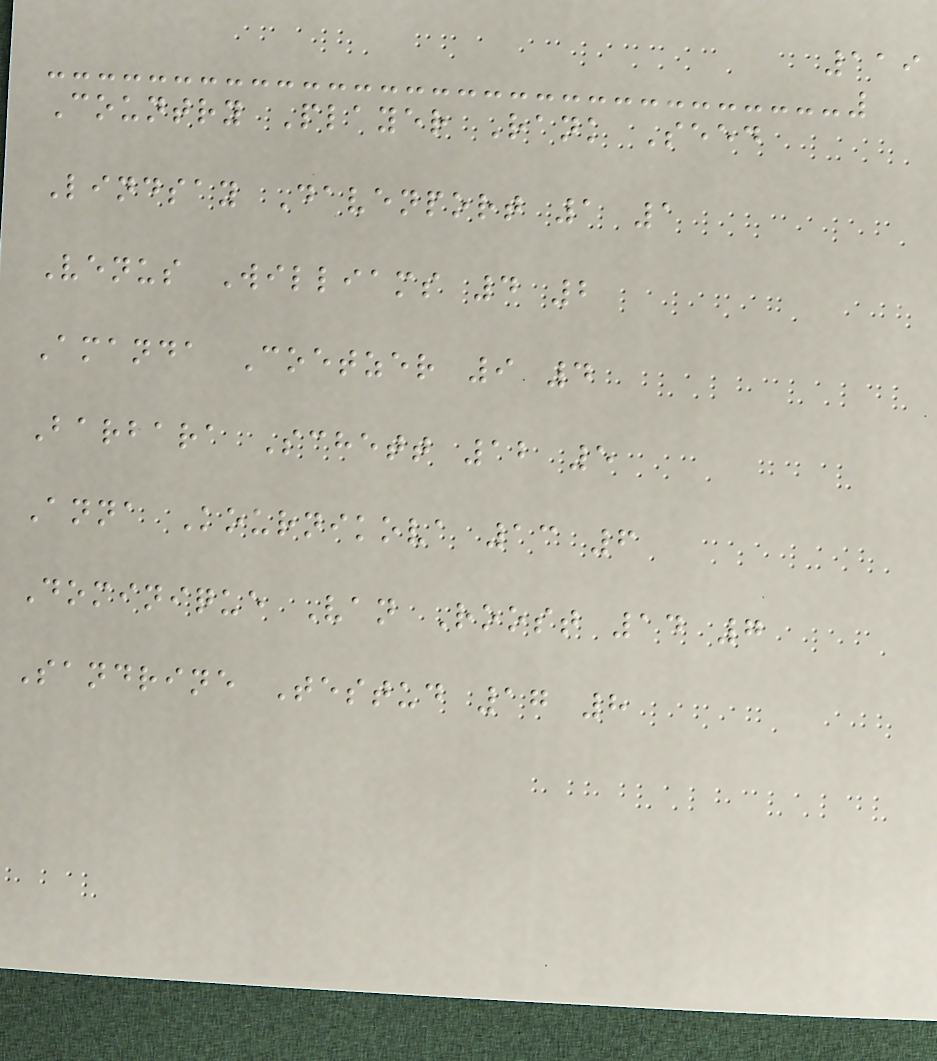119
Country Player Rank Seed
Lindsay Davenport 1 1
Venus Williams 4 2
Amanda Coetzer 9 4
Barbara Schett 12 5
Anna Kournikova 13 6
Dominique Van Roost 14 7
Sandrine Testud 17 8
